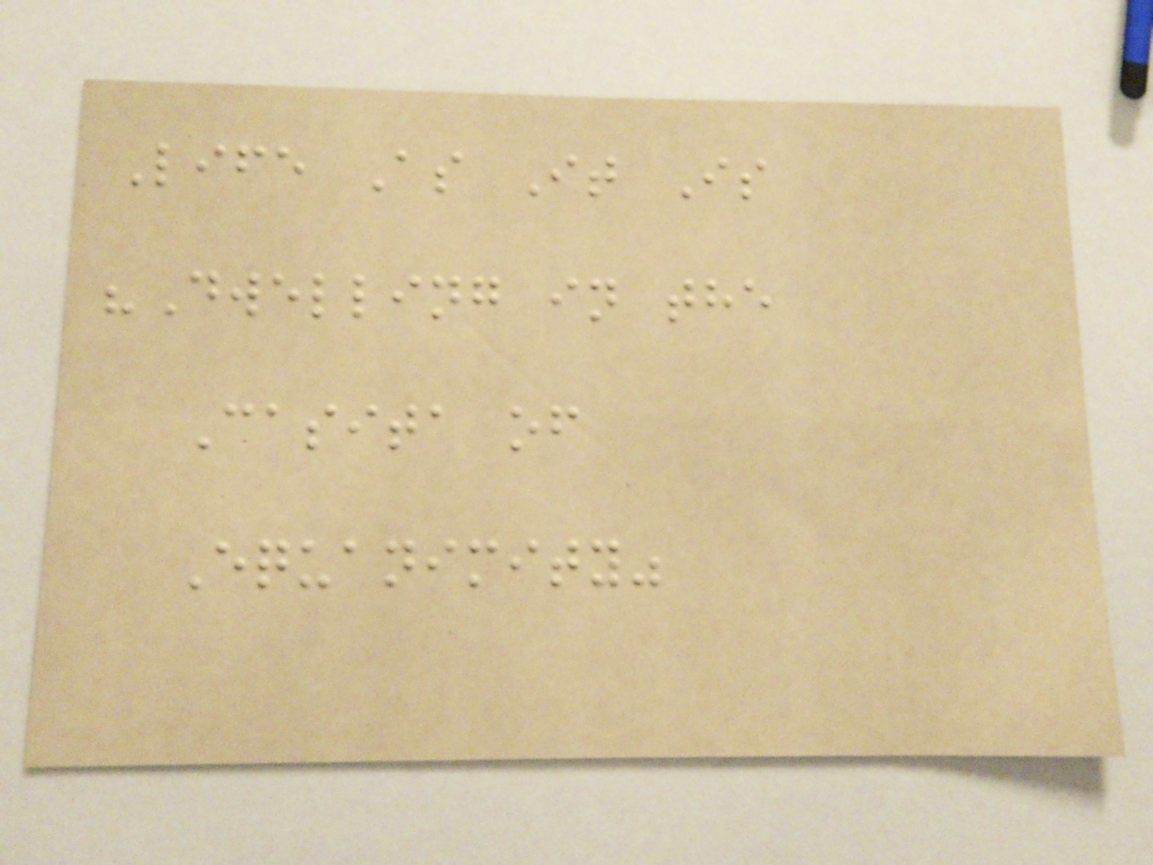Life As It Is
"Dwelling in the
Casita of
Equanimity"
